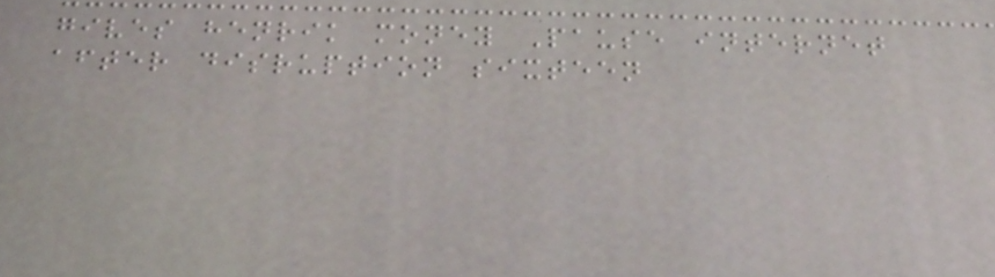gives henrik money Pause internet
after disruption sixteen
